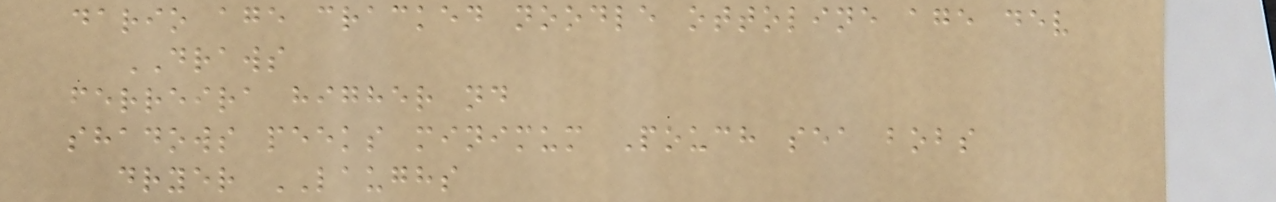dario age cracked noodle ottoline age dev
DRAWS
ferreira higher nd
shadows peeks minimum Pouch sea bobs
dryer LAUGHS
